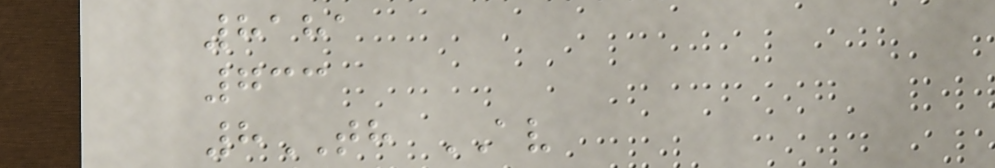8181
733
8TH AV
